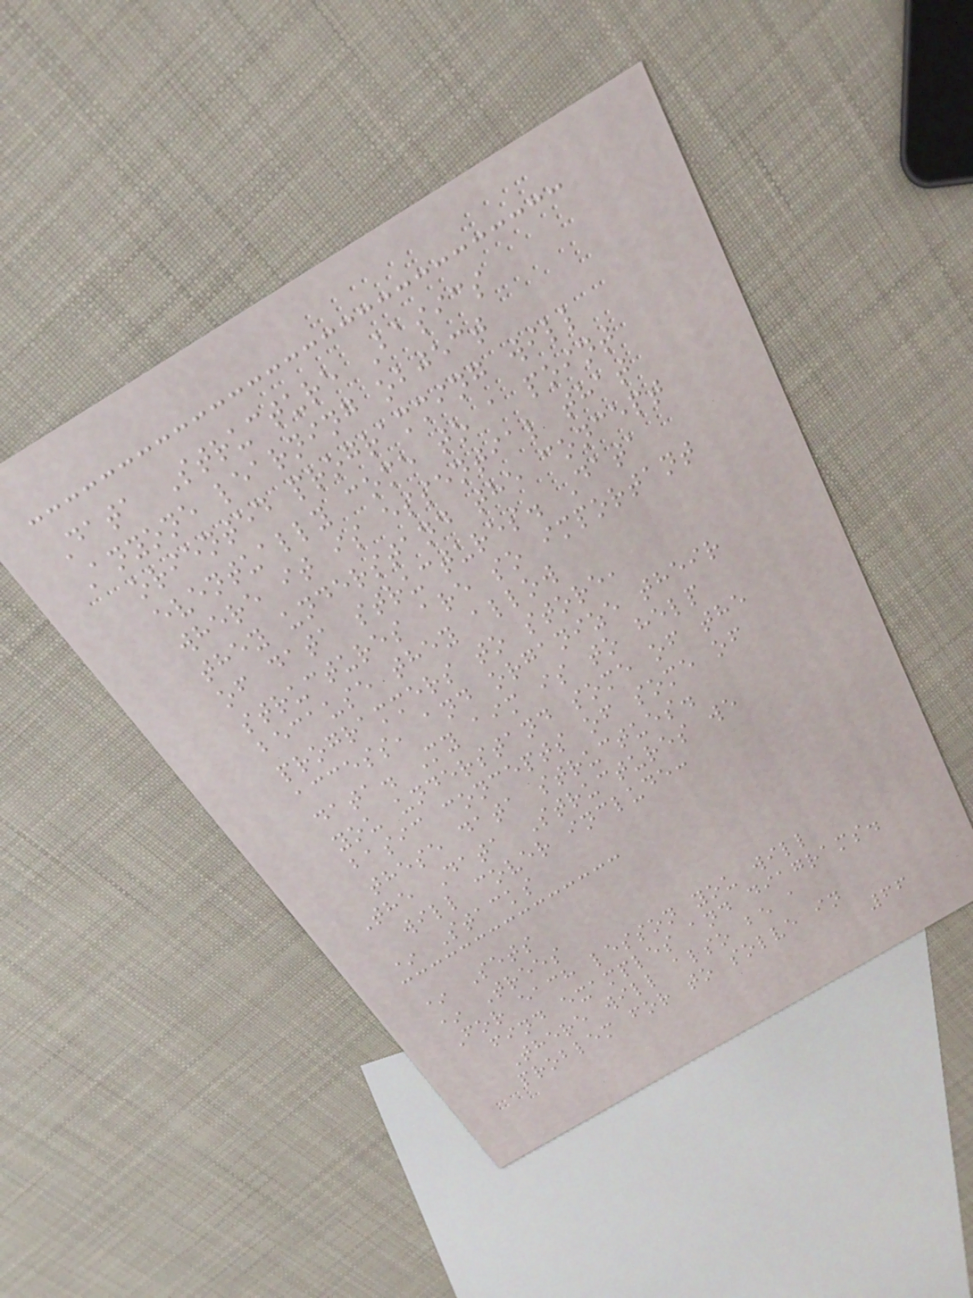Data Structure Basics
Anyone learning object
oriented programming will
eventually come to a point
where it is essential that
they understand the concept
of data structures. Data
structures are so important
because they allow
programmers to store,
access, and organize their
data. My aim is to help
you understand some of the
basic concepts of some of
these data structues.
The Data Structures we
will cover include:
* Stacks
* Sets
* Trees
For each lesson you will
find examples and diagrams.
There will also be a
problem for to solve in
66
